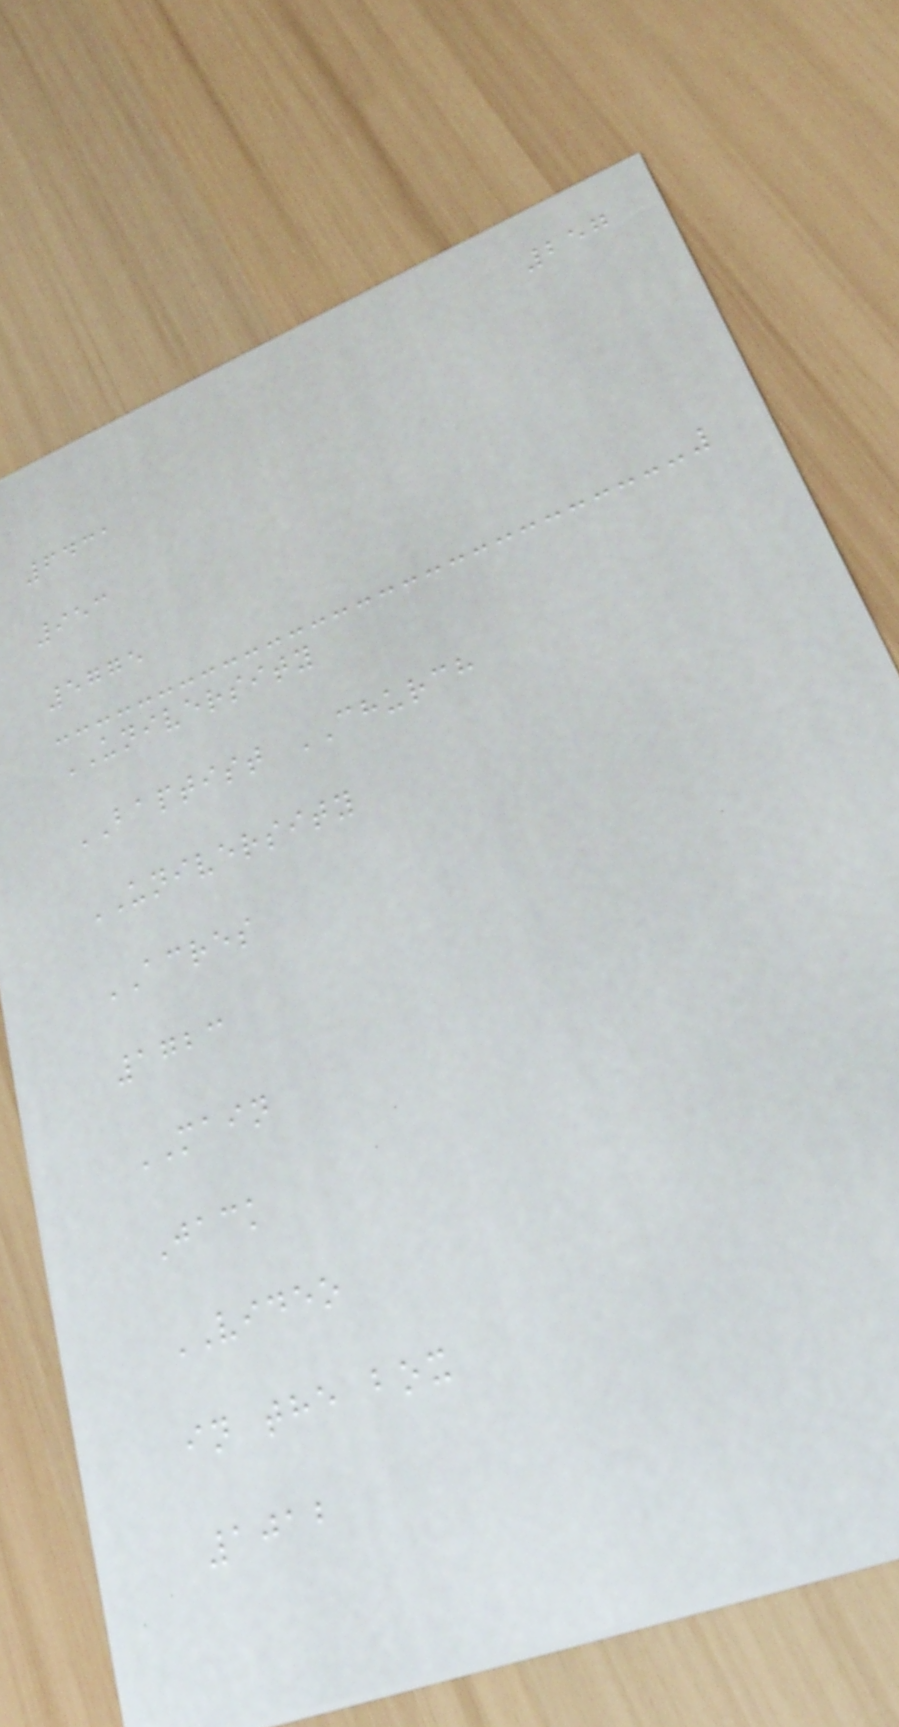257
6431
953
5775
UNIVERSITY
BAPTIST CHURCH
UNIVERSITY
ACRES
1723
MAIN
Jack
VIDEO
in the box
1012
